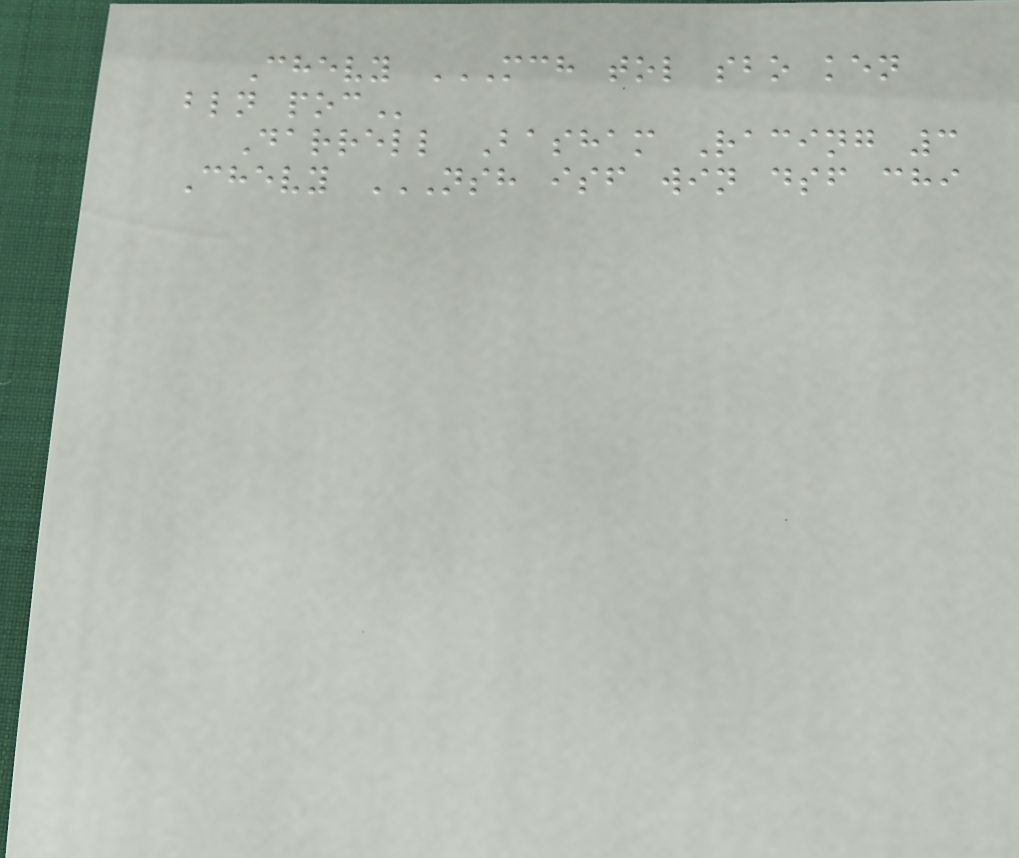Chevy MCH TOL SBO KEN
BLN POC
Darrell Basham Racing 3
Chevy NSH ISF WIN DSF CHI
